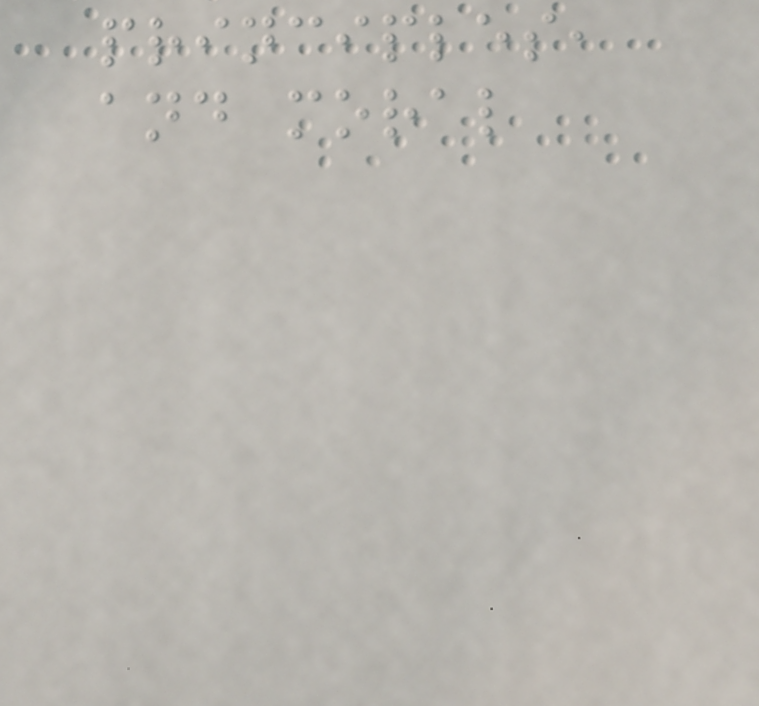principles,
and moral
